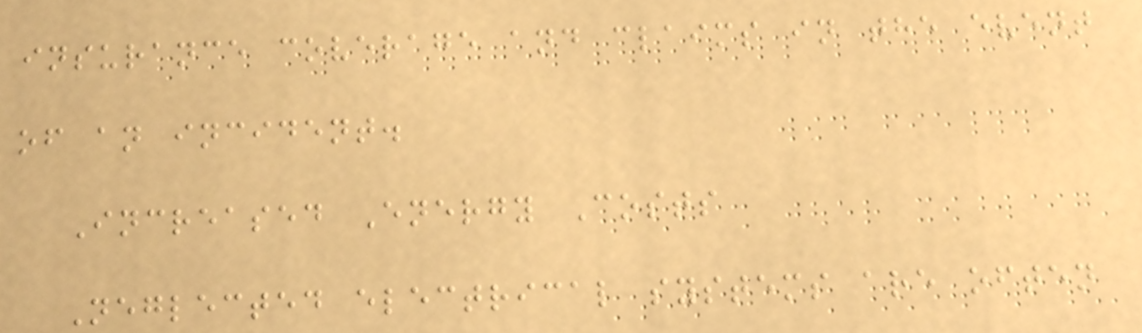insurance coverage and claims in the event
of an incident.
Increased Energy Costs
Neglected electrical systems are often
